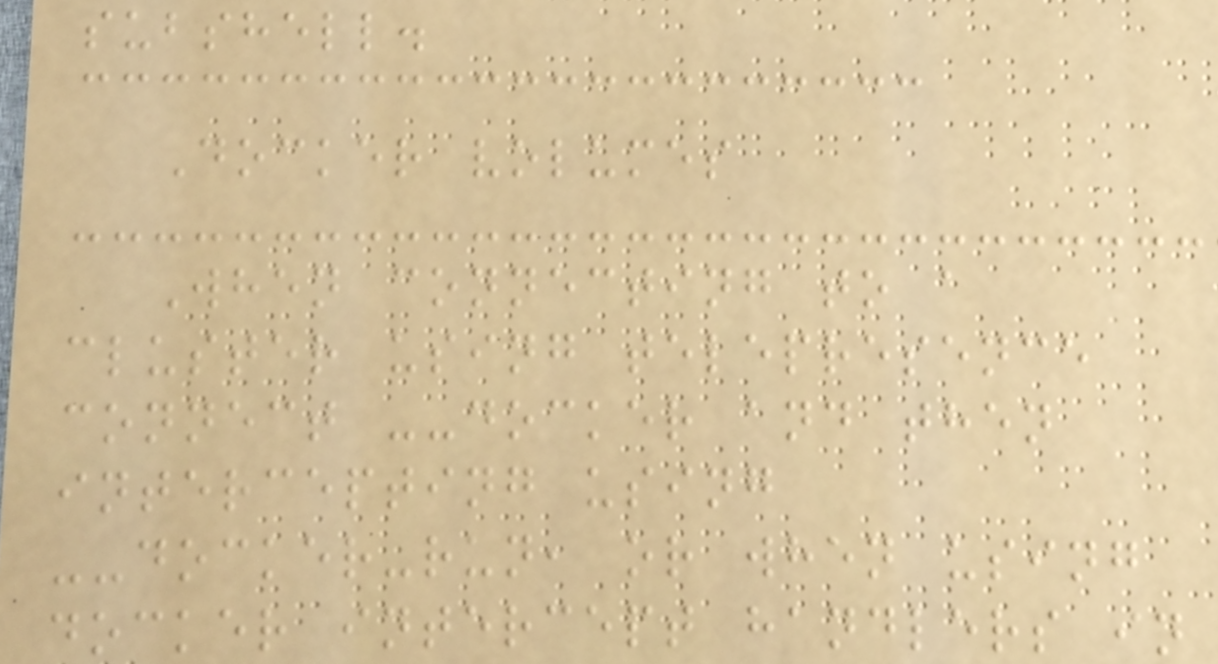subshell.
Docker volumes
When connecting to a
cluster using telepresence
connect --docker and then
intercepting using
--docker-run, or when using
docker intercept handlers in
